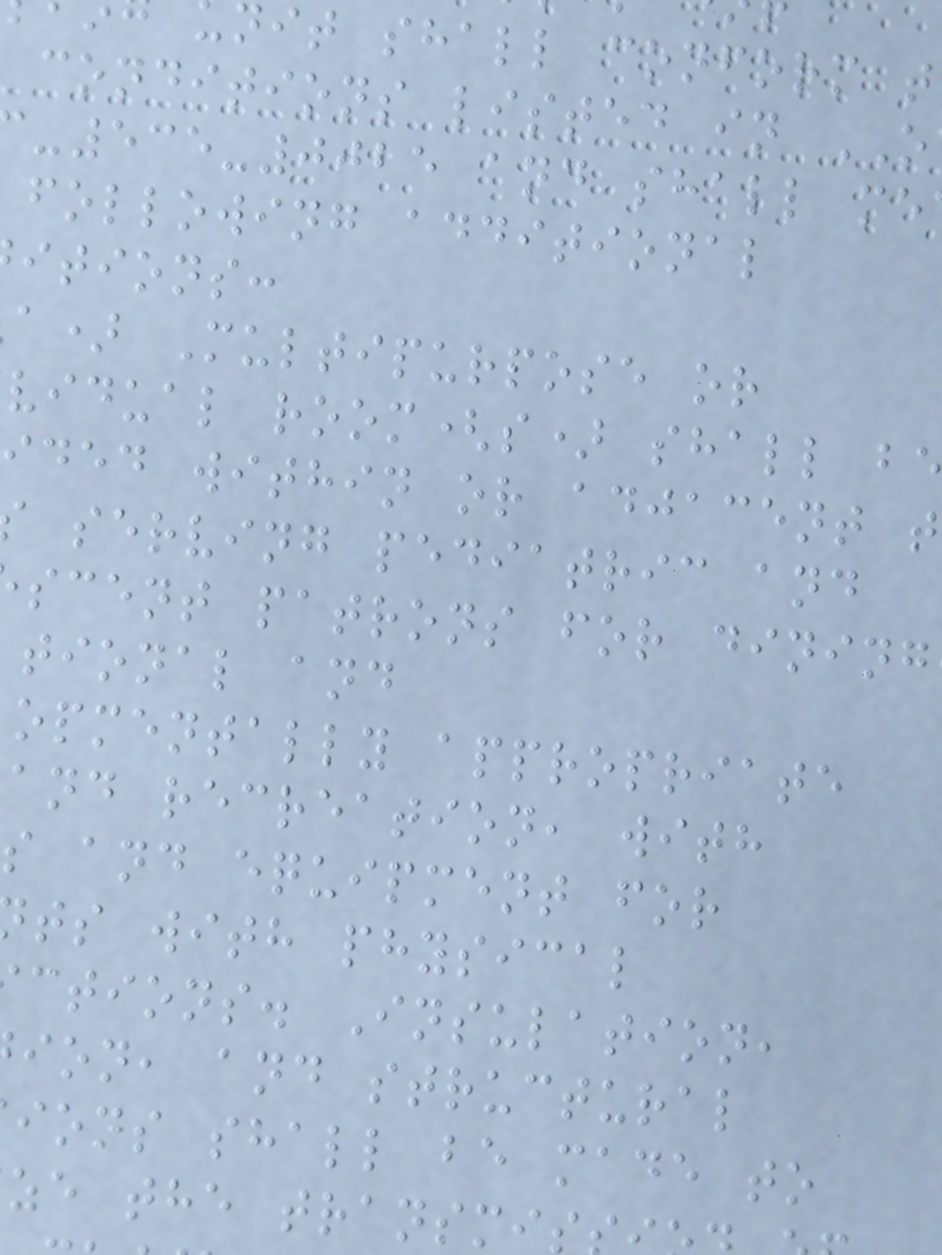nit shall conform t
conditions listed in
-535-0025 and shall me
following additional
itions:
a) Multipurpose or
vidual room(s) shall b
ided within or adjacent t
serving pediatric and
scent patrons for dining
tional and
opmentally appropriate
and recreation, with
s and equipment for
ts with physical
ctions. Insulation,
ion, and structural
ions shall be made to
ze the transmi
